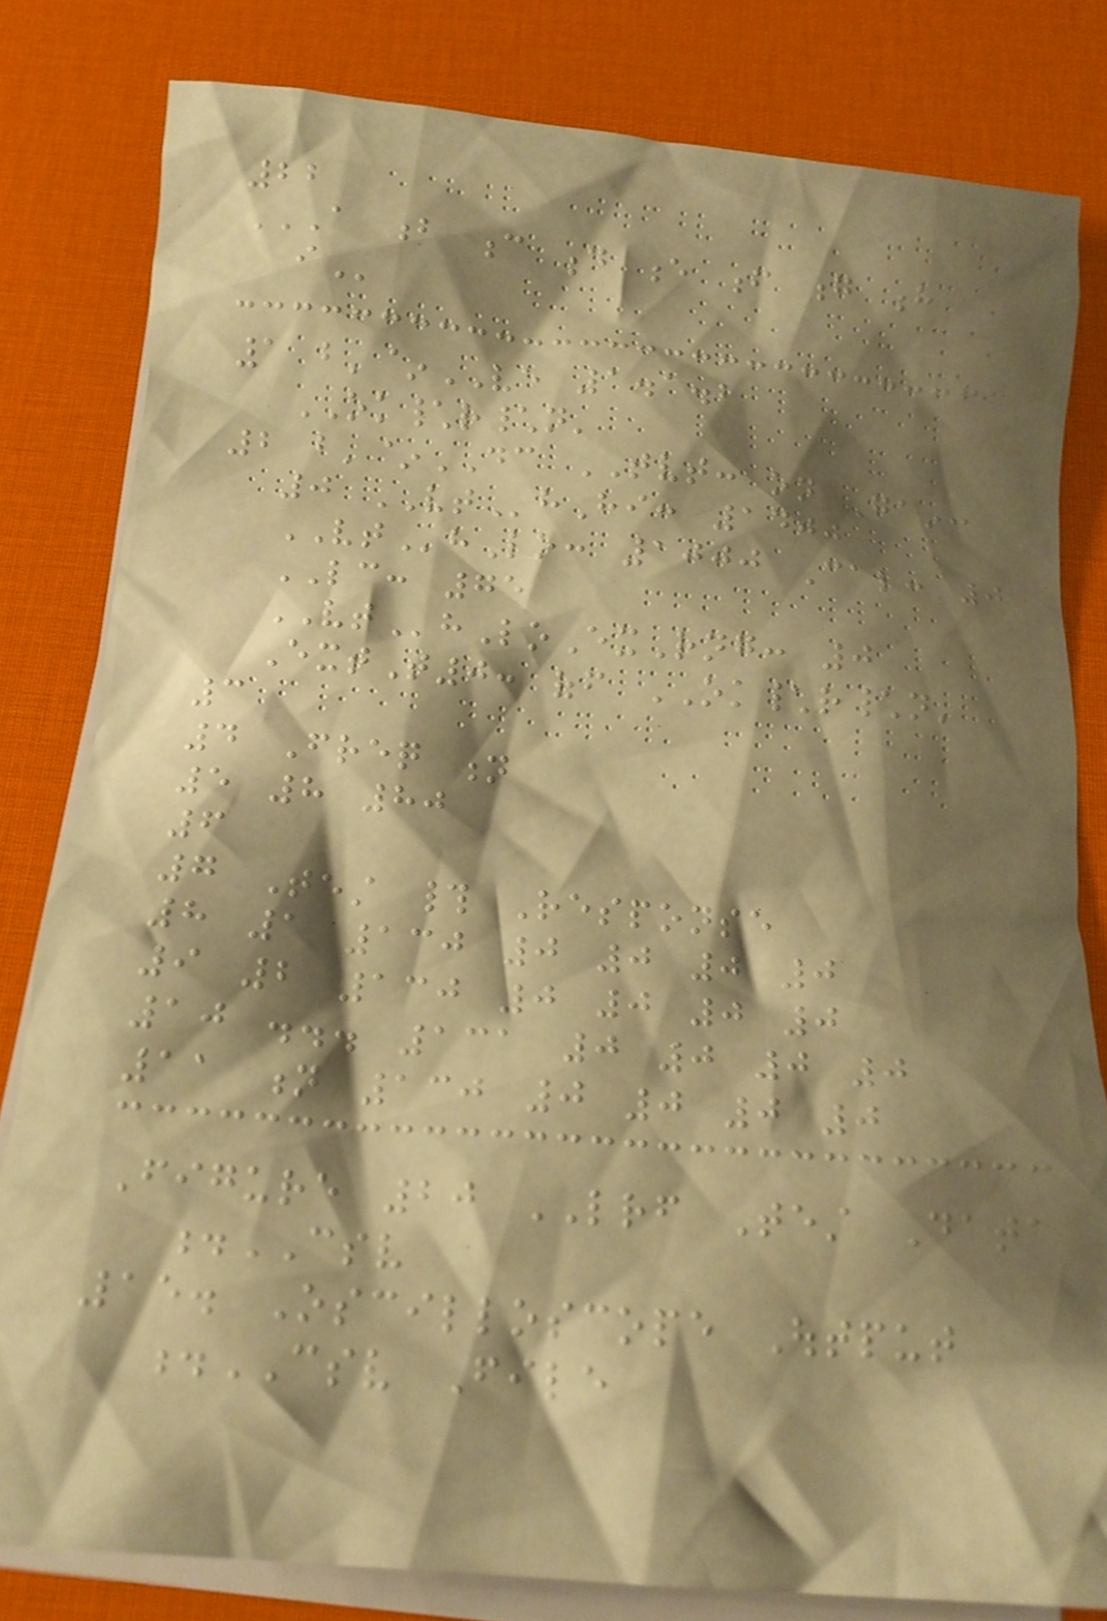22
A B C D E F G H
I
1 b'~VE 1.1.2
OK\r\n'
2 b'~DC TVT: on Gain:
0 VThHi: 1400
VThLo: 1000 Cal: 0
LC: 75
VThLoExRng: 0
ExtT0: off OK\r\n'
3
4 Freq n
5 8 80
6
7 Test # Response
8 1 130 0 0 0 0
9 2 130 0 0 0 0
10 ... 131 0 0 0 0
11 n 130 0 0 0 0
Figure 20 LRF Test Data
.CSV
15. Oscilloscope Output
.CSV File
